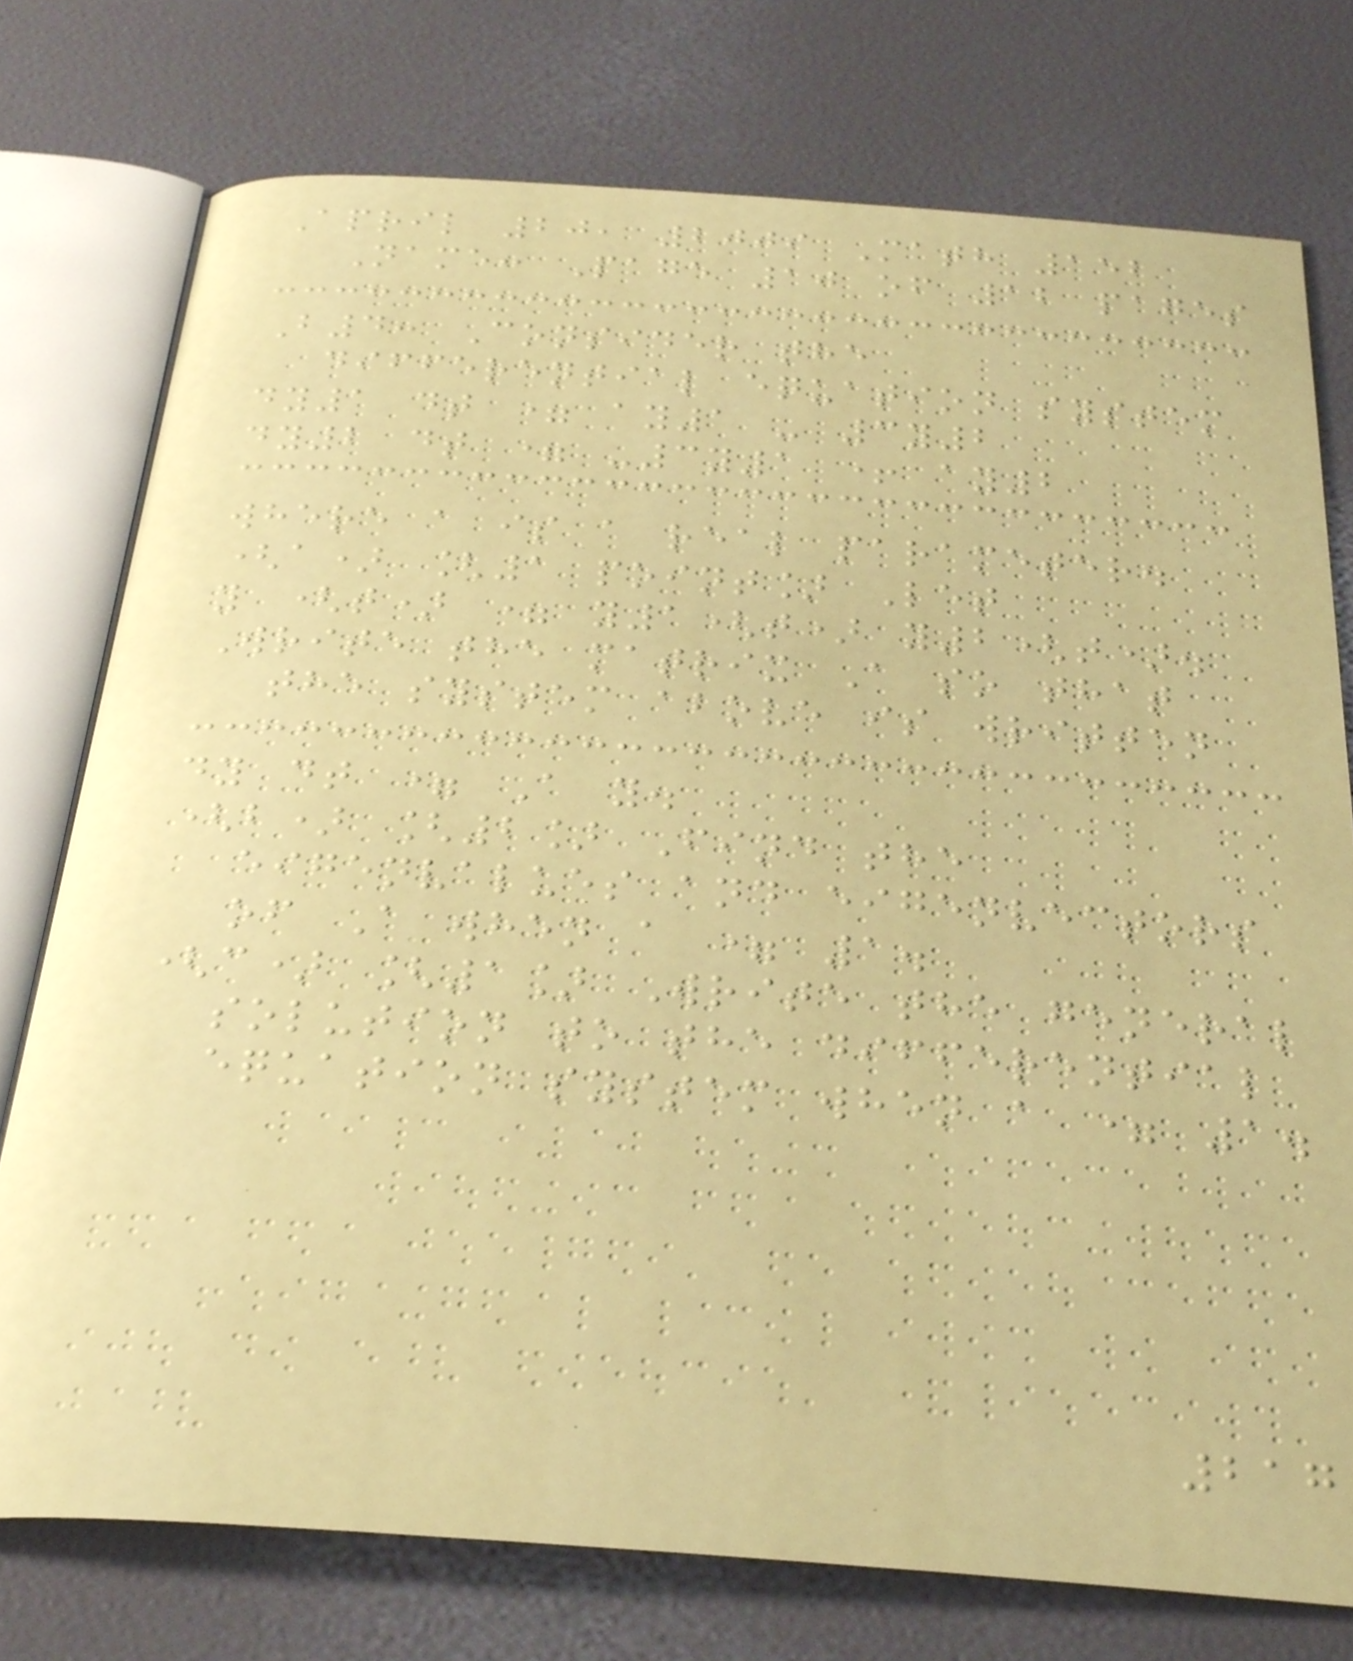April 20, 2009 Math 152
Name: Page 10 of 12 pages
B4: Consider the
differential equation system
dy1 dt = ay1 - 3y2
dy2 dt = -3y1 + ay2
where a is a real parameter.
(a) [1 point] Let
y (t) = y1(t) y2(t).
Write the matrix A so that
the system above is written
dy dt = A y.
(b) [2] Find the
eigenvalues and eigenvectors
of A when a = 1.
(c) [1] Write the general
solution to the differential
equation system when a = 1.
217
